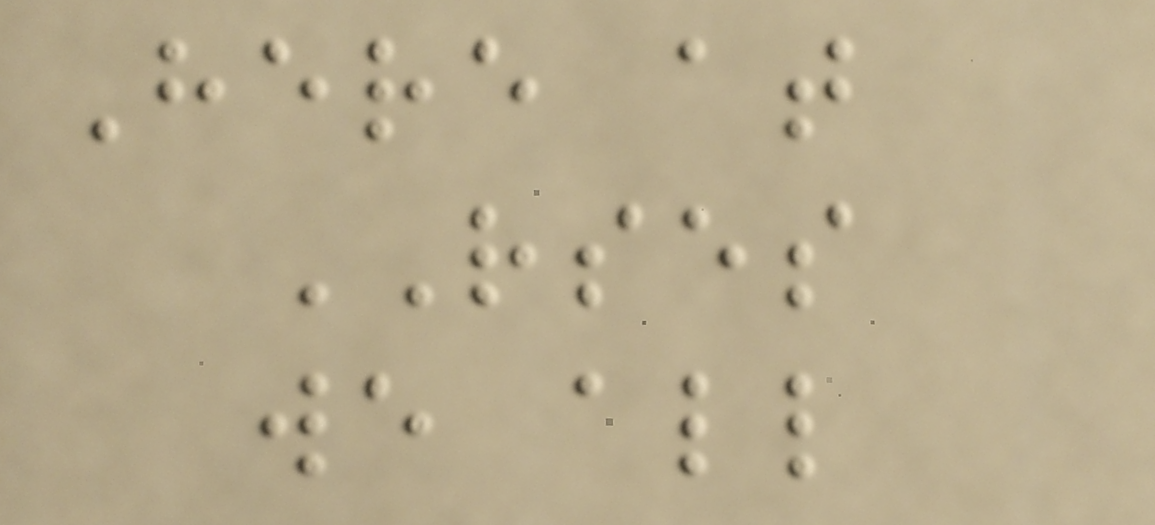Here at
RSES
we all
